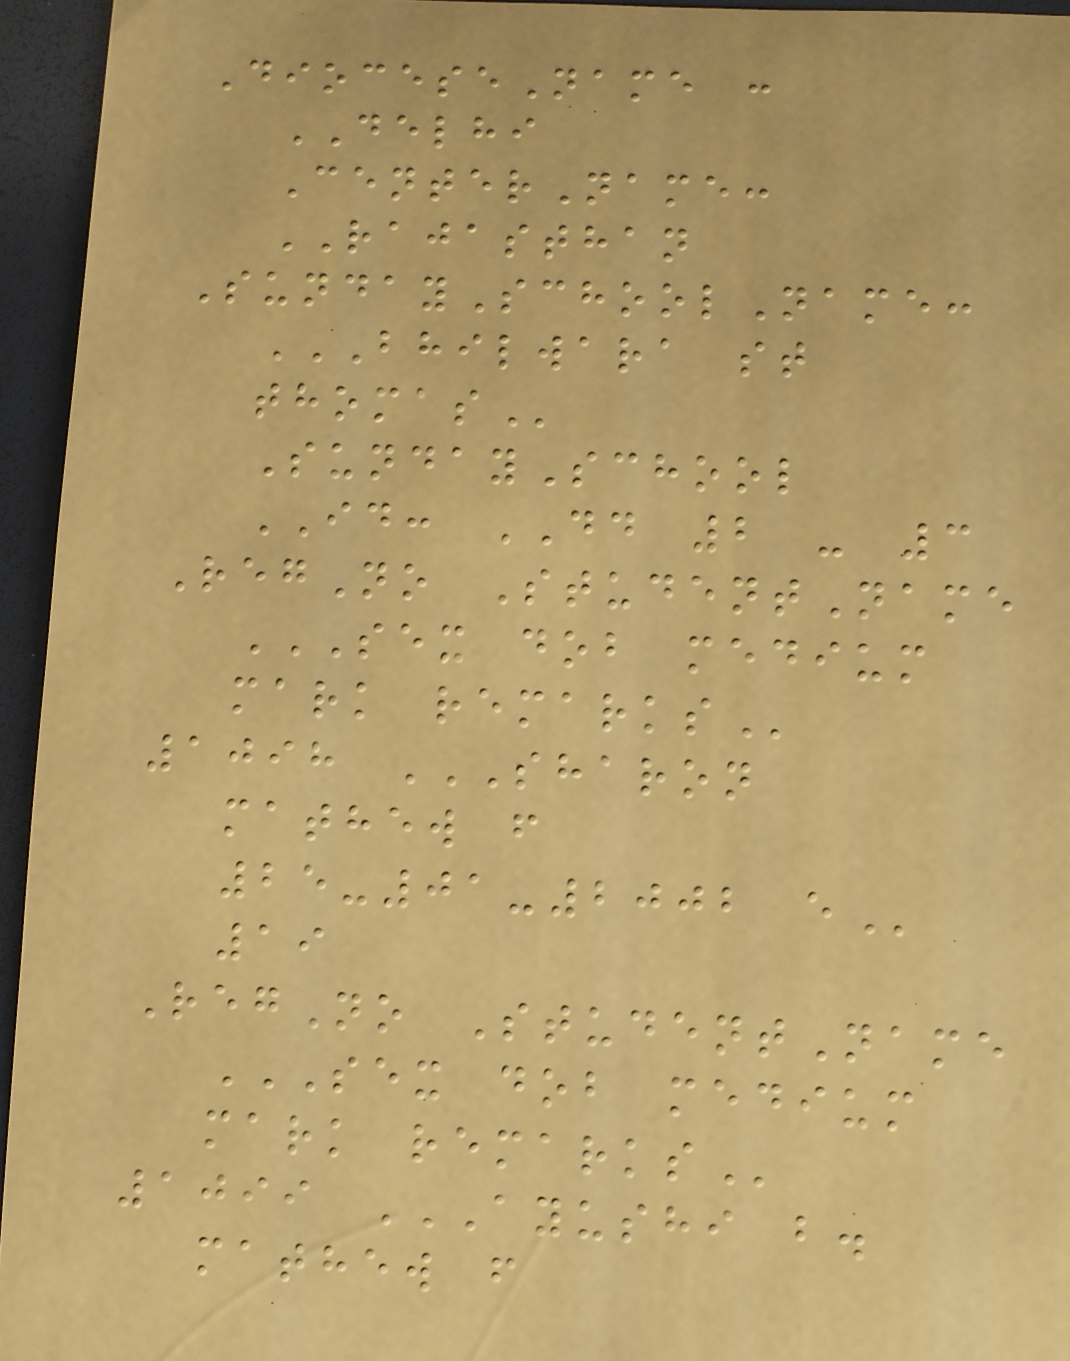DioceseName :
DELHI
CenterName:
RAJASTHAN
SundaySchoolName:
BHILWARA ST
THOMAS
SundaySchool
ID: DD 2 - 3
RegNo StudentName
SEX DOB MEDIUM
MARK REMARKS
1098 SHARON
MATHEW F
25-01-2002 E
19
RegNo StudentName
SEX DOB MEDIUM
MARK REMARKS
1099 AYUSHI B.
MATHEW F
